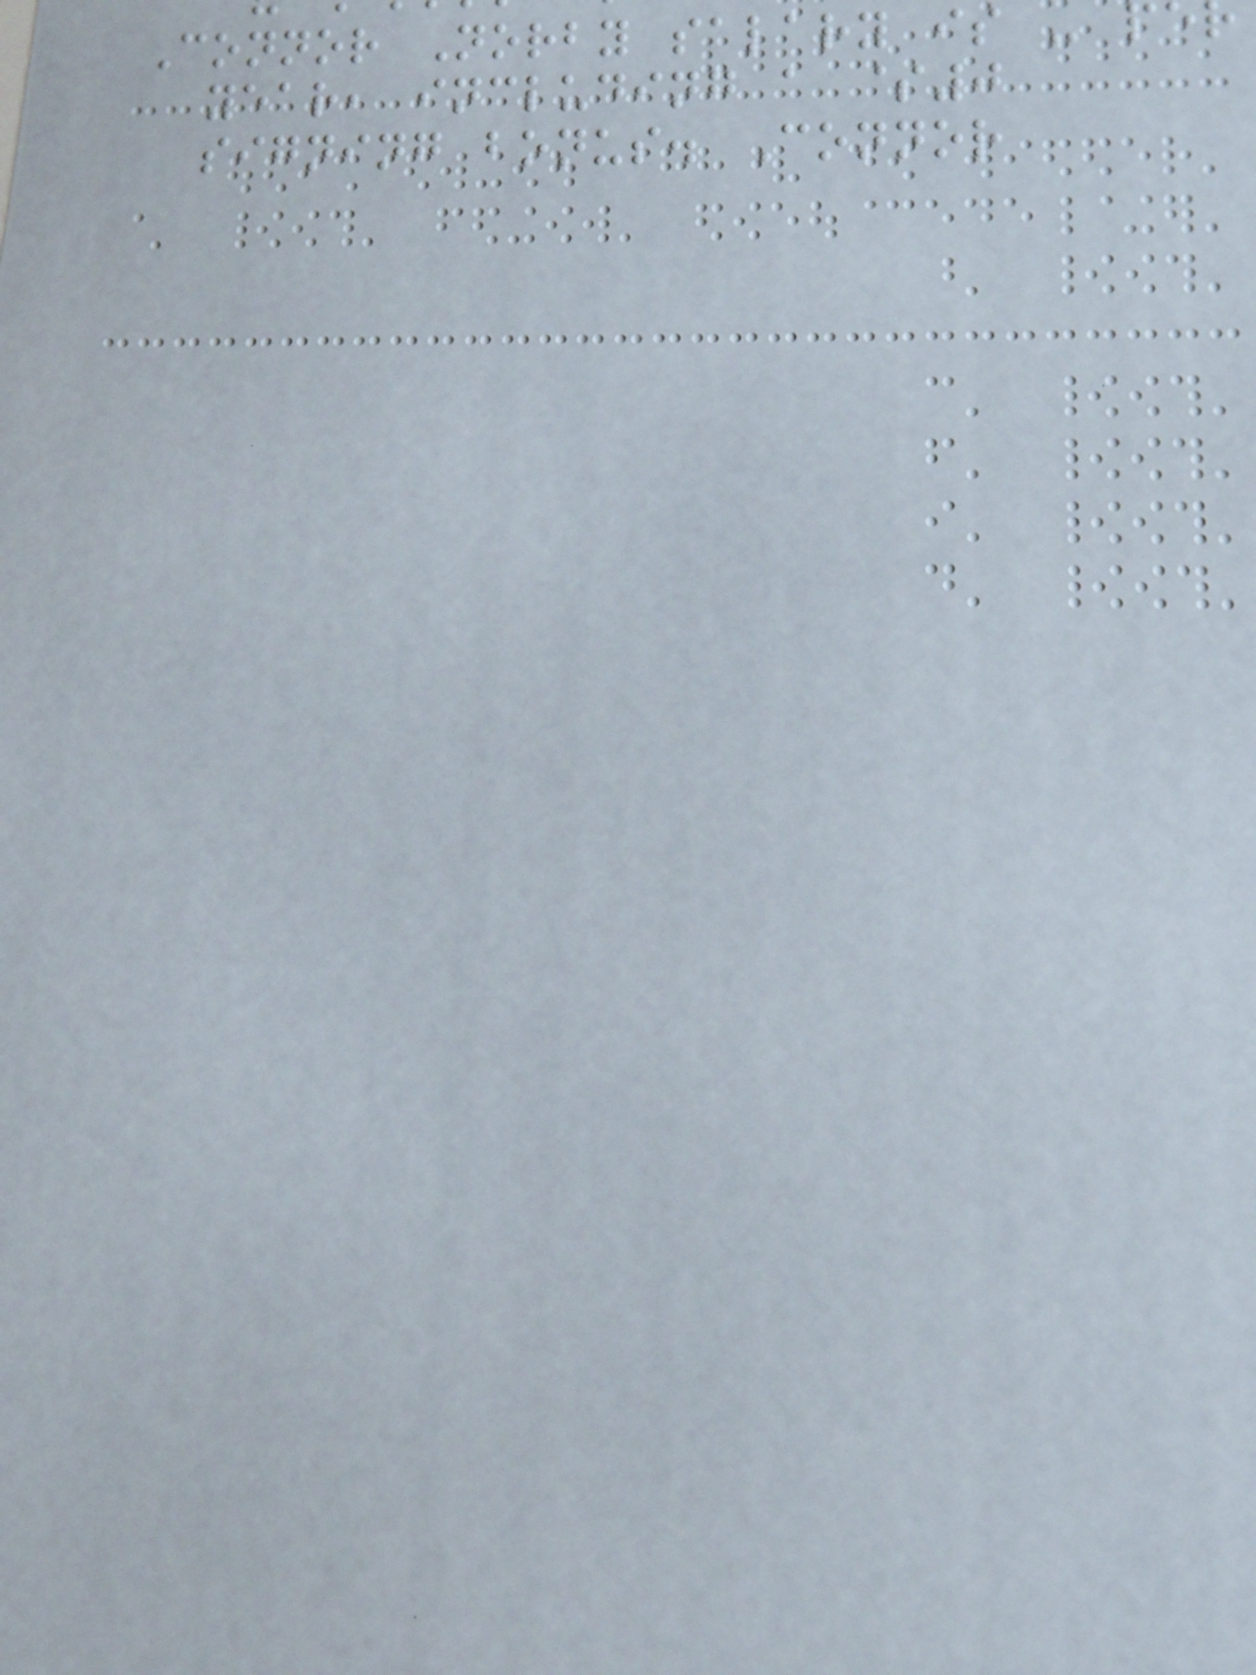Connor Norby salary is - p
year, including a $0
signing bonus. Connor
